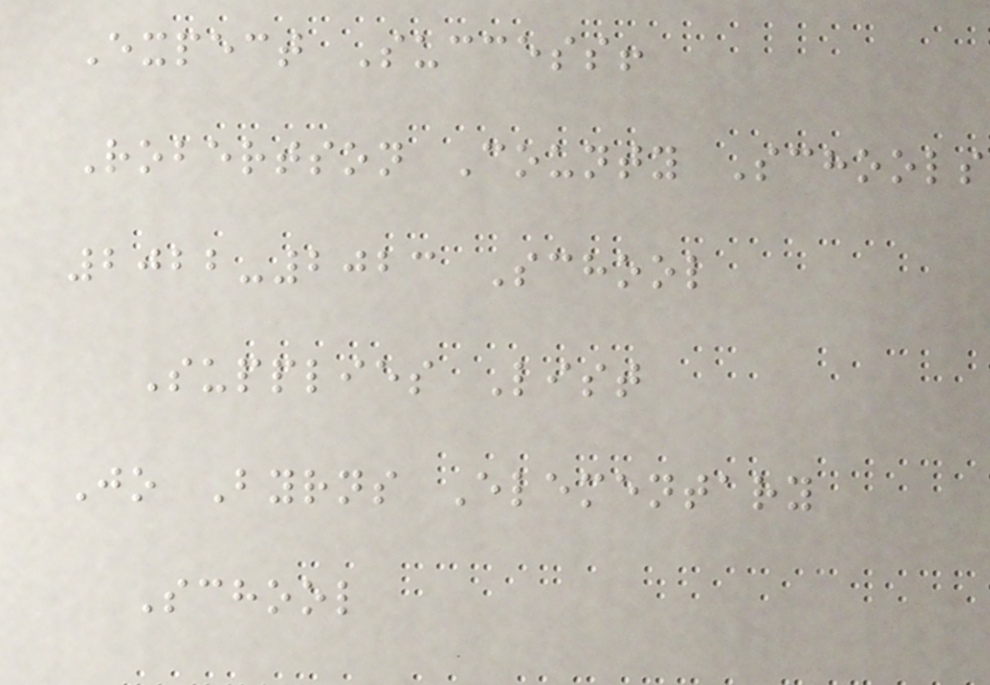Expect Success!
Robertson County Schools
2022-2023 School
Supplies List
Jo Byrns Elementary
School
